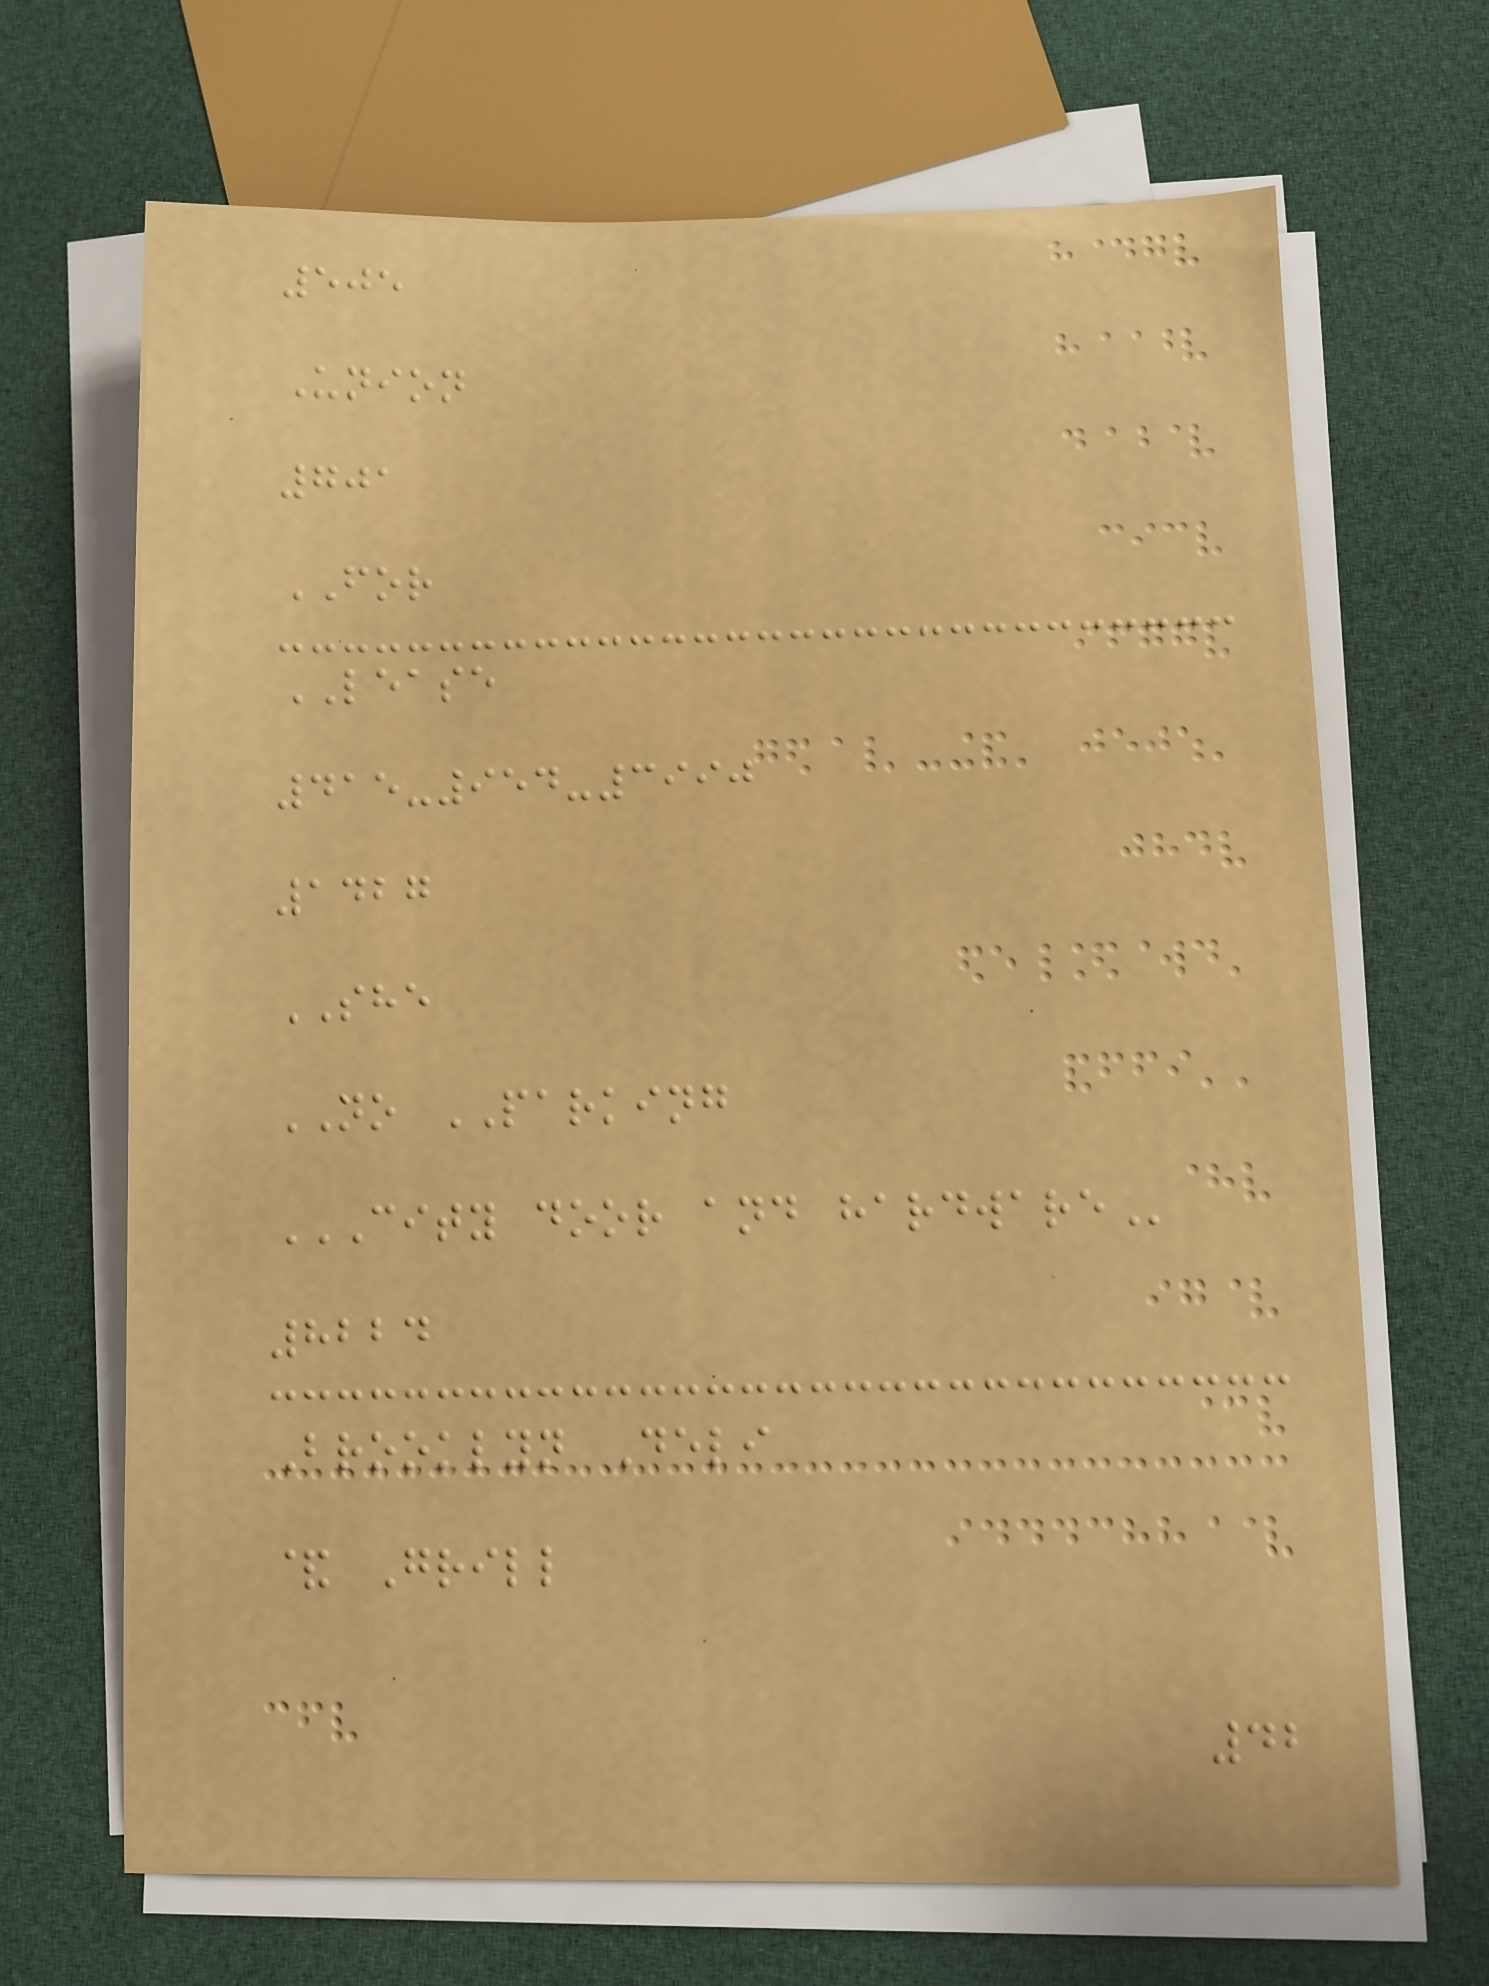505
Union
701
FOR
LEASE
415-954-3990
1427
SHE
NO PARKING
CITY DOOR AND HARDWARE
8224
Brooklyn Deli
& Grill
42
